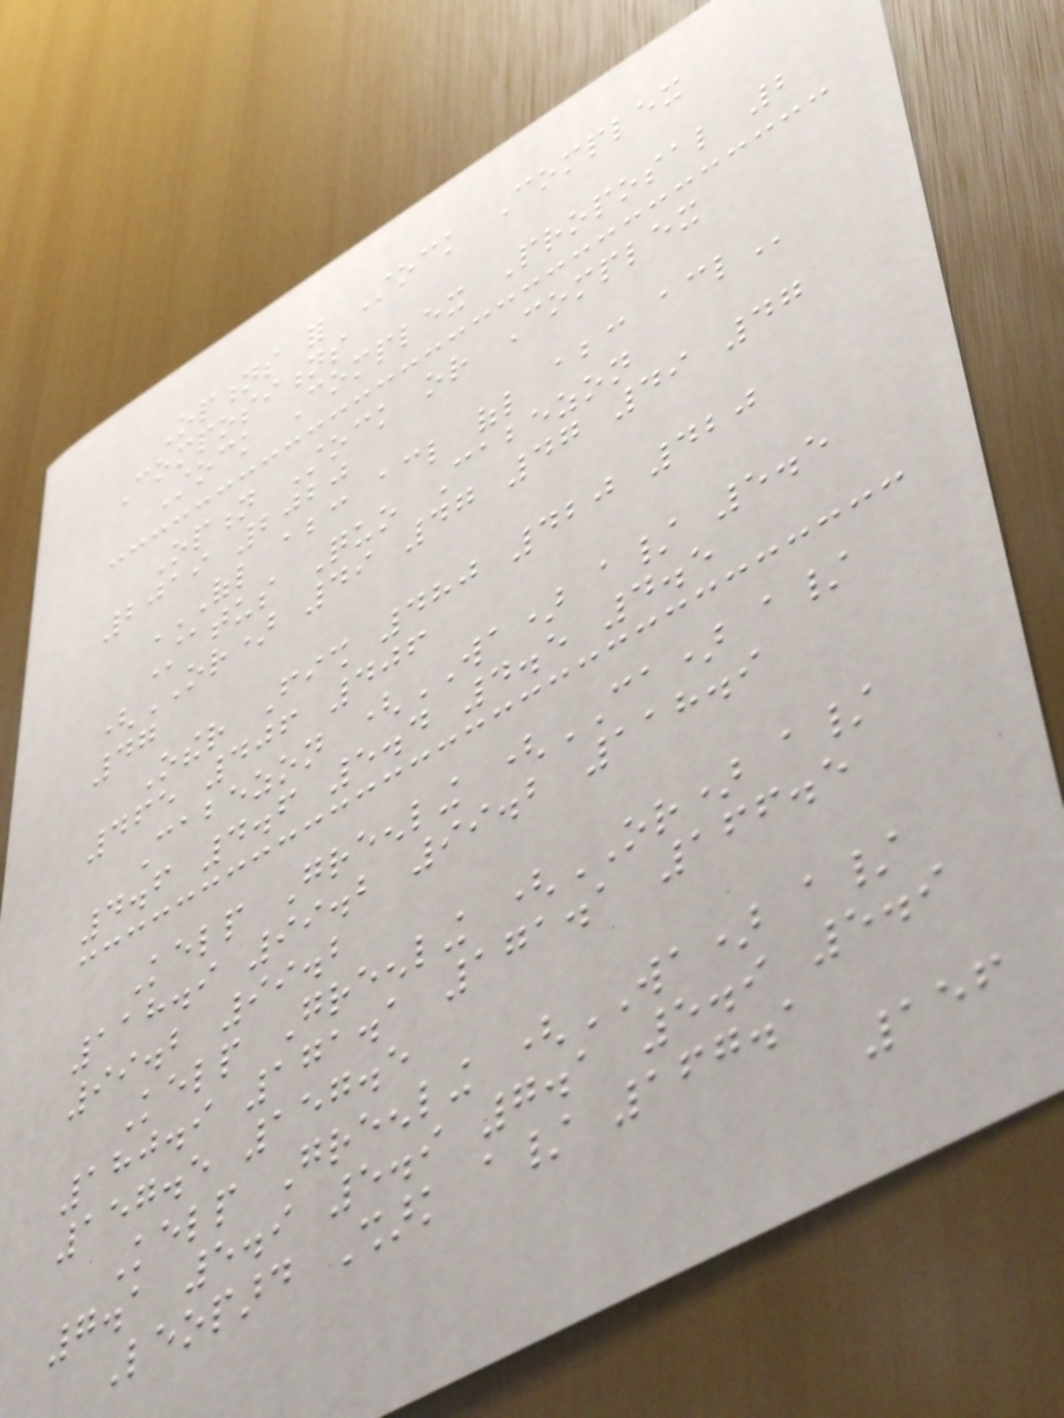Options for Stock Complex
Compositions
Stock Complex Proposal 2
Option Stock or Complex
2019 2020
OFL ABC ACL OFL ABC ACL
Status Quo Cabezon
(OR) 49 47 47 49 47
47
Other Fish 480 420 420
465 406 406
Cabezon (WA) a/ 5.5
4.6 4.6 5.4 4.5 4.5
Kelp Greenling (CA) a/
118.9 99.2 99.2 118.9
99.2 99.2
Kelp Greenling (OR) a/
180.9 171.1 171.1 166.5
157.5 157.5
Kelp Greenling (WA) a/
7.1 5.9 5.9 7.1 5.9 5.9
Leopard Shark a/ 167.1
156
